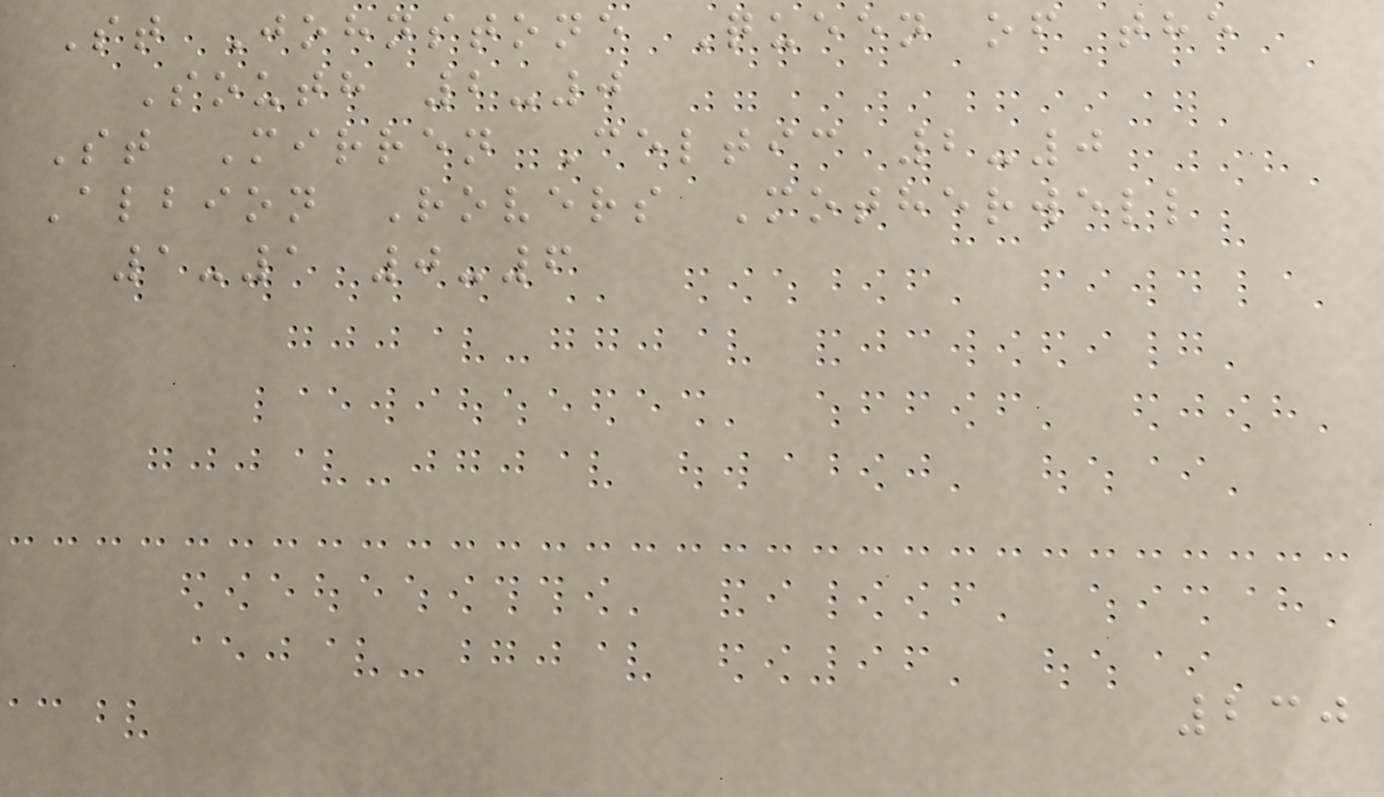St Johnstone Queen of the
South 2-0
St Mirren Celtic 2-0
Albion Rovers Motherwell
1-1 0-6
230
